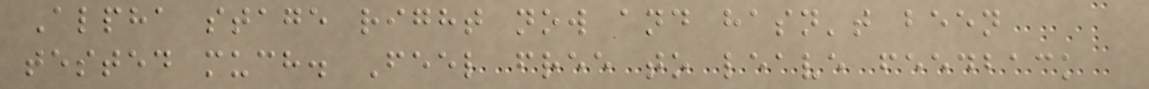Alpha stage right now and hasn't been
tested much. Feel free to leave feedback
